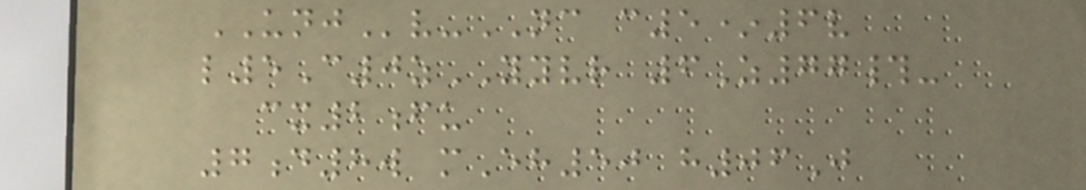UNJv-NC c5*6v
l5C0zYYVR 6Z77#-
cx2fu
7d8w mEh50 h06J
